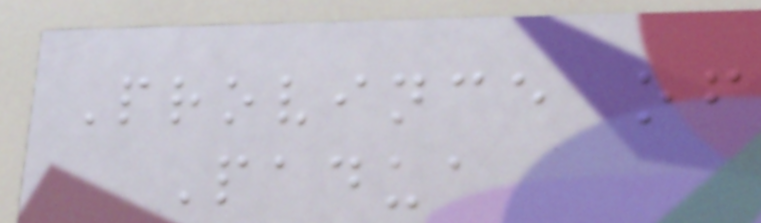Province of
Padua
